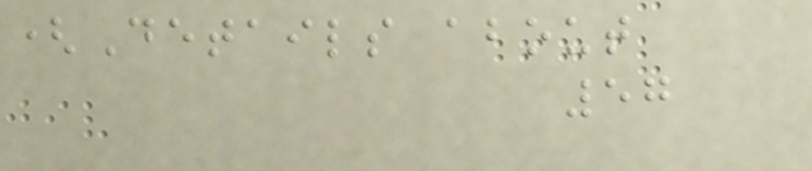(Details about
57
